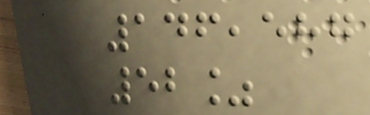146,587
52%
